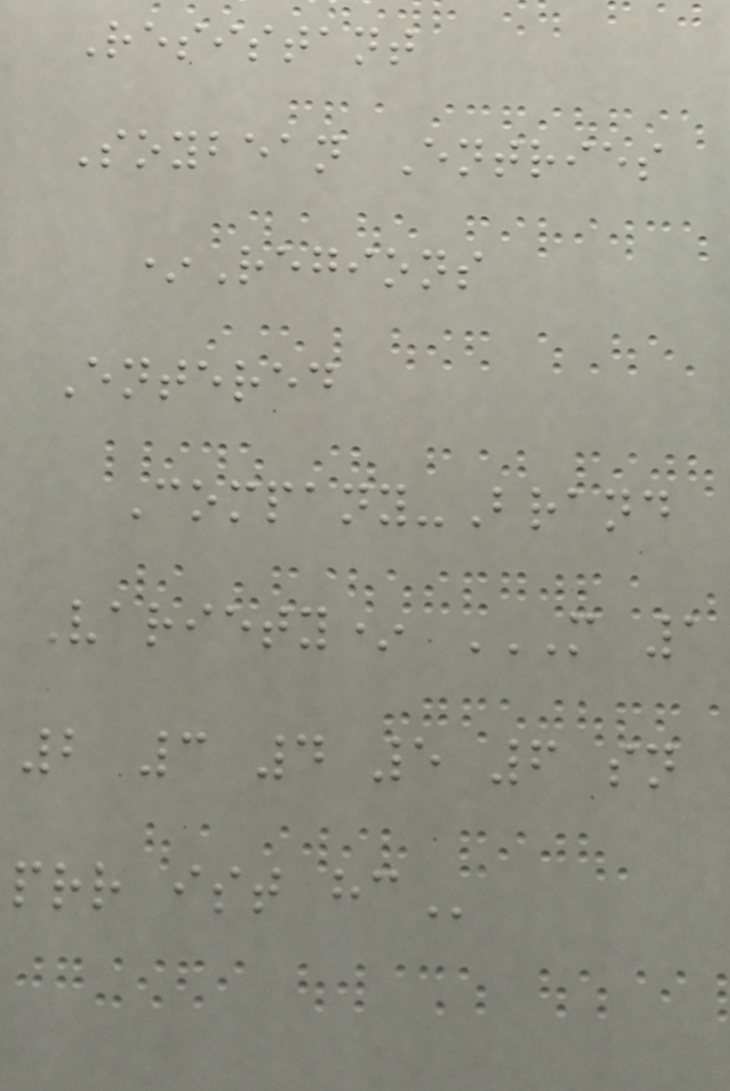Resistant
Soybean Entries
*Regions
Entered
Company-Brand
Variety* M 1
2 3 4 5 6 SN
PRR IST HC
